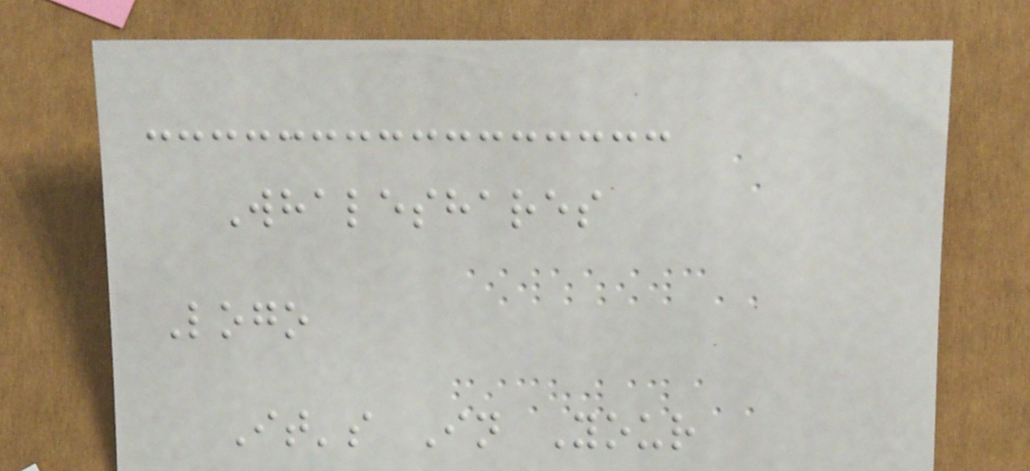Whaleshares
Logo
It's In Your
